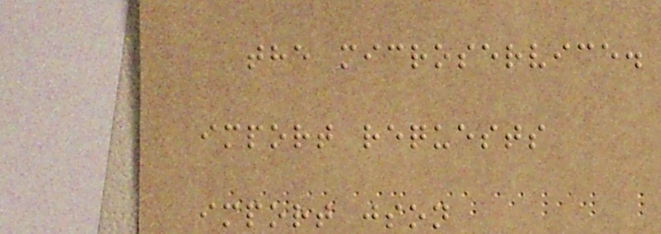the microservice.
import requests
import json
